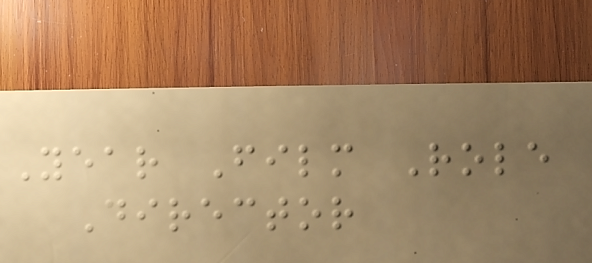Year Film Role
Director
